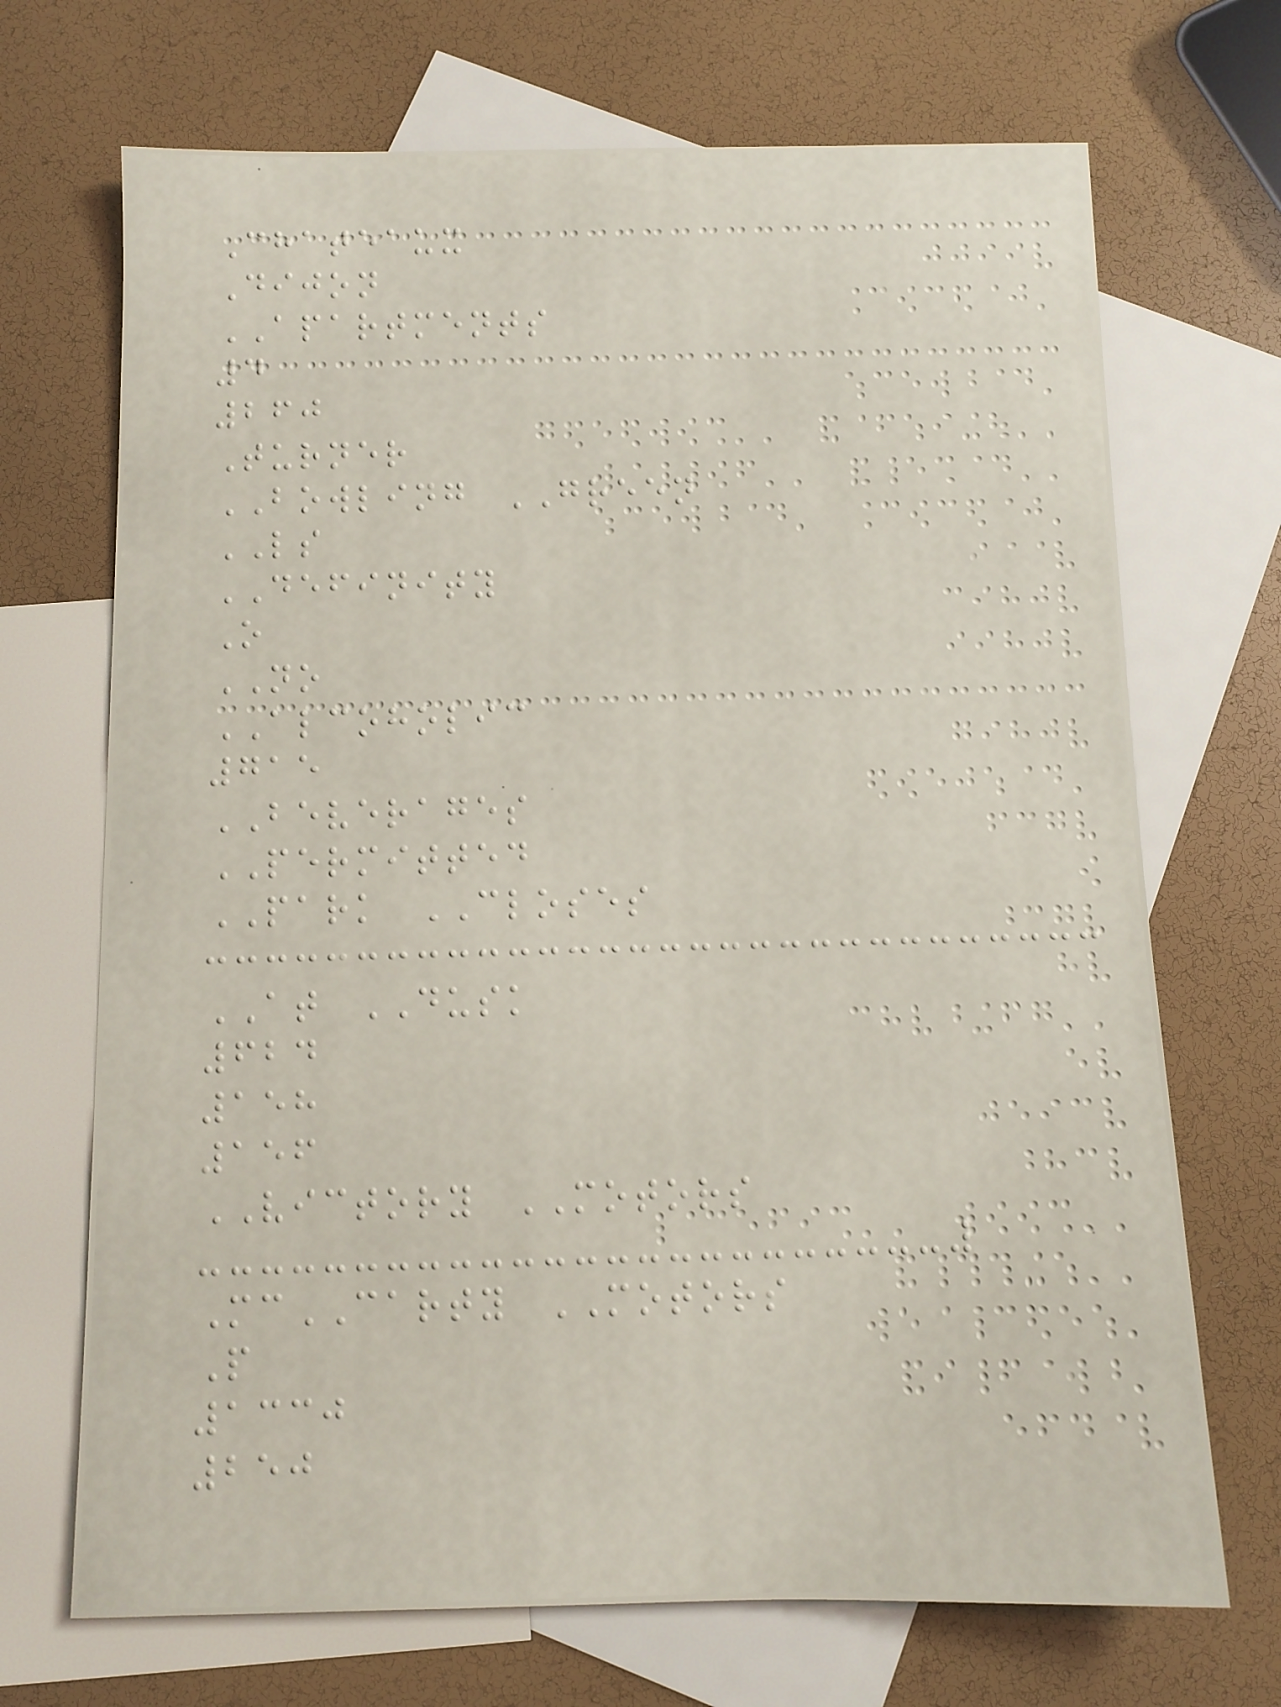Chateaux
Dijon
APARTMENTS
4
260
Turner
BOWLING GREEN
LS
DEFINITY
O
NO
ALCOHOLIC
715
BEVERAGES
PERMITTED
PARK CLOSES
AT DUSK
624
158
156
VICTORY MOTORS
McCARTY MOTORS
P
1330
250
